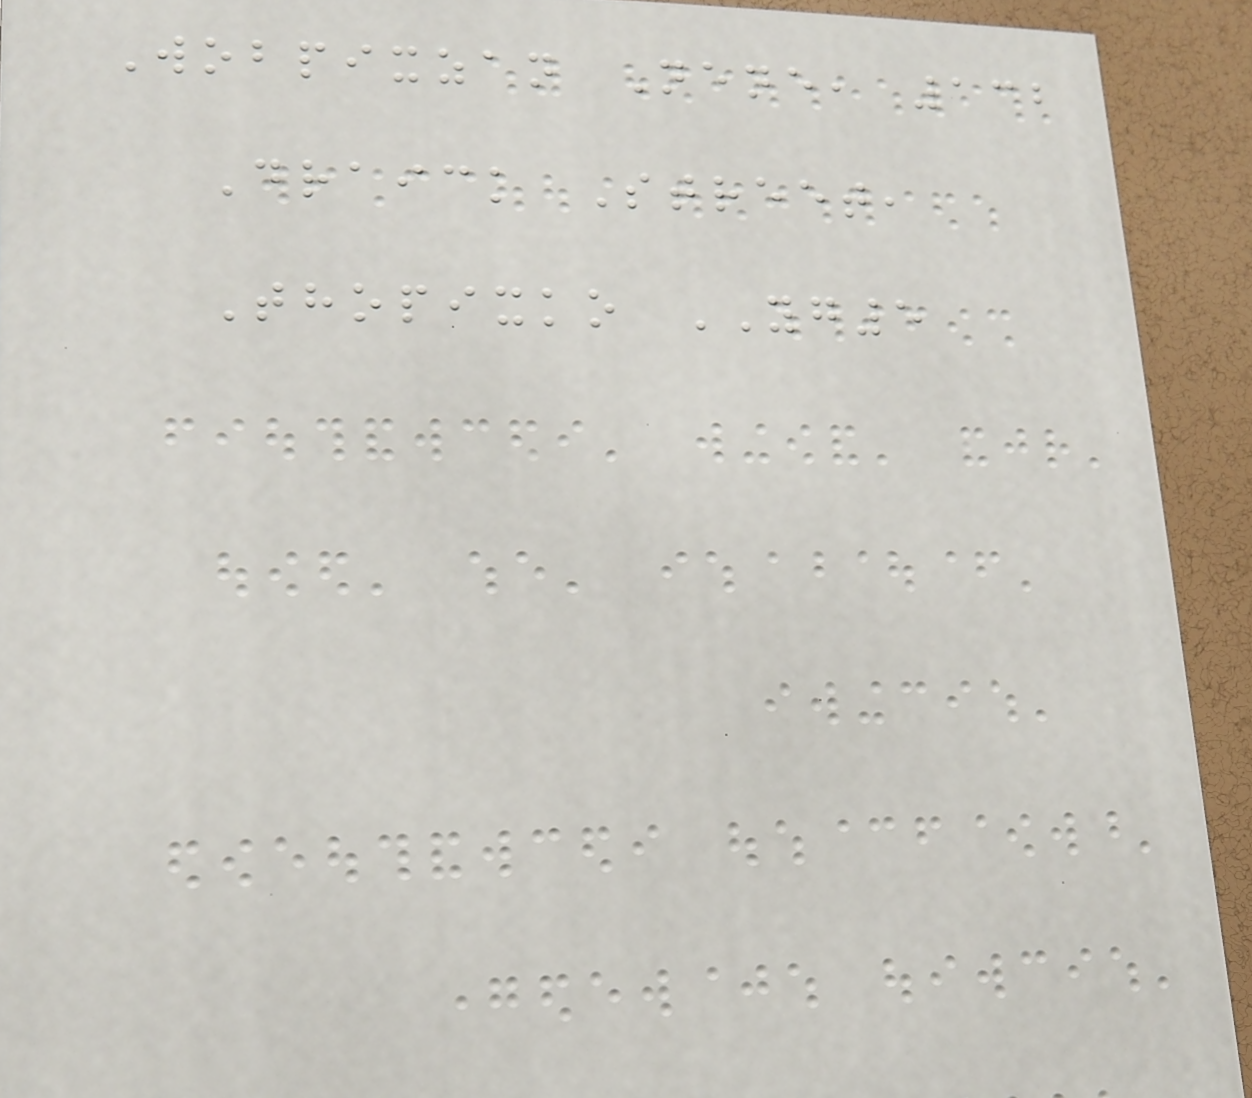Wobpixzan Nene, 132
Draick Street,
Thopixko YG5
